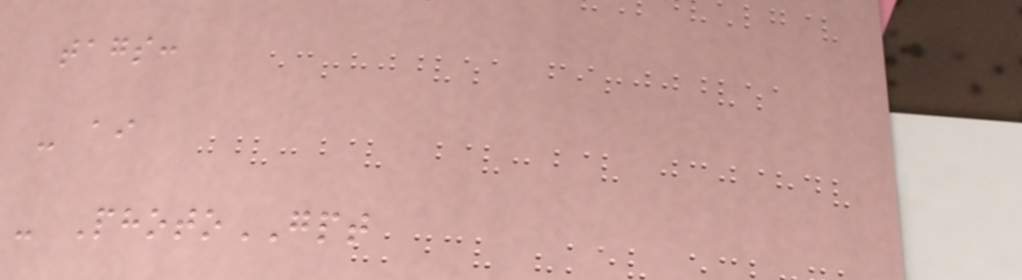tags:
- ai
- PhotoGPT
